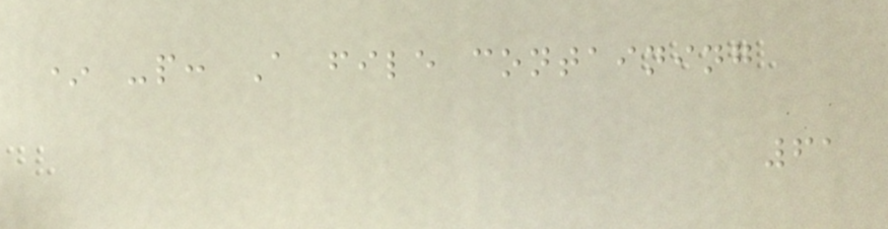* -p: A file containing
61
